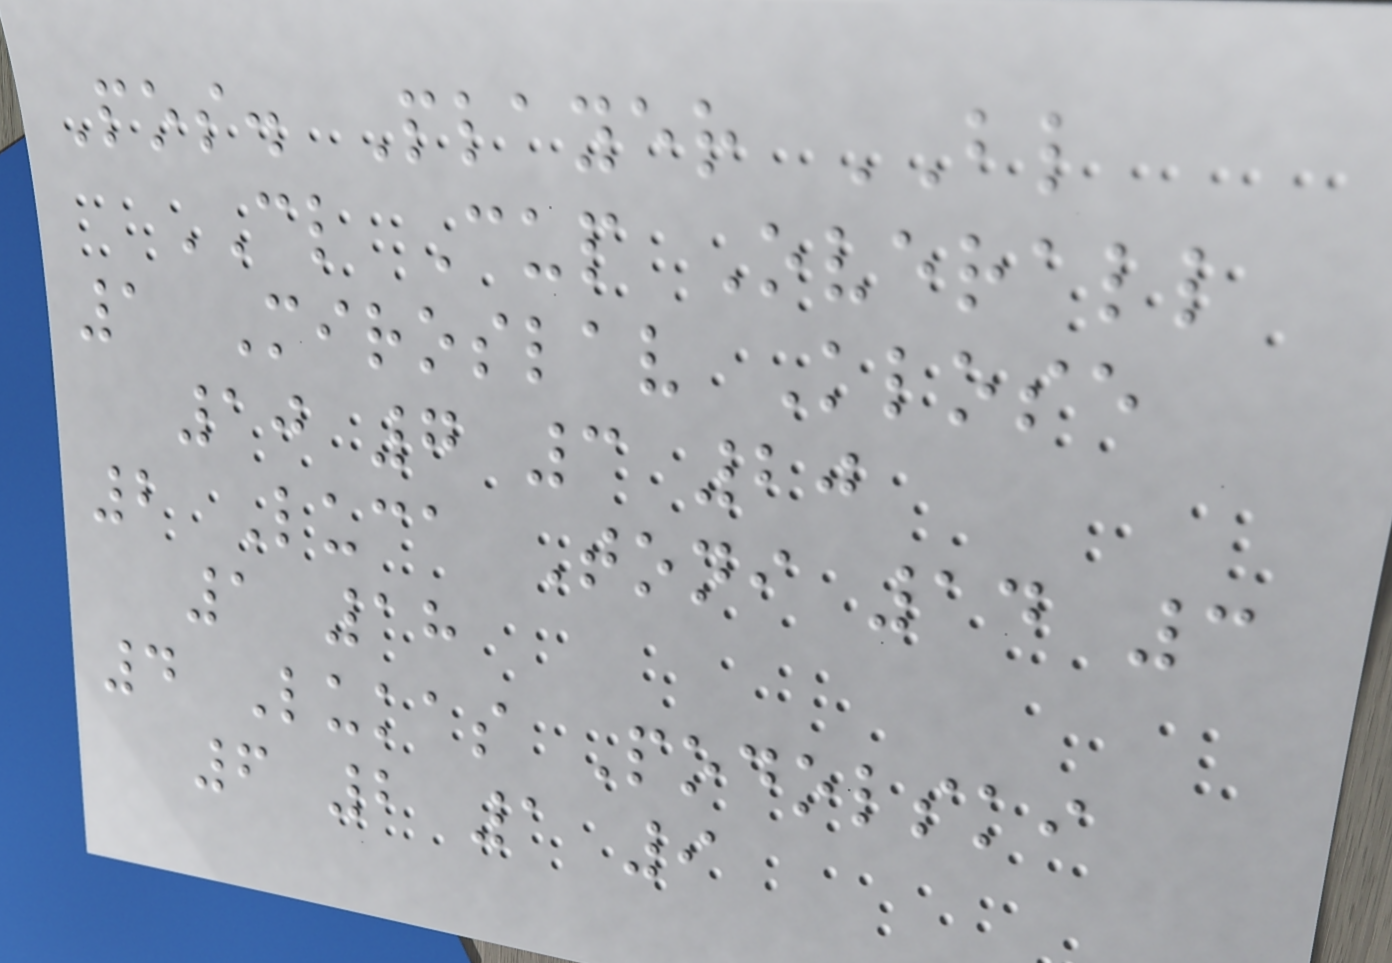Pos. Player BL
CL Cup Overall
1 Miroslav Klose
10 7 3 20
2 Luca Toni 14 3
1 18
4 Lukas Podolski
6 2 1 9
